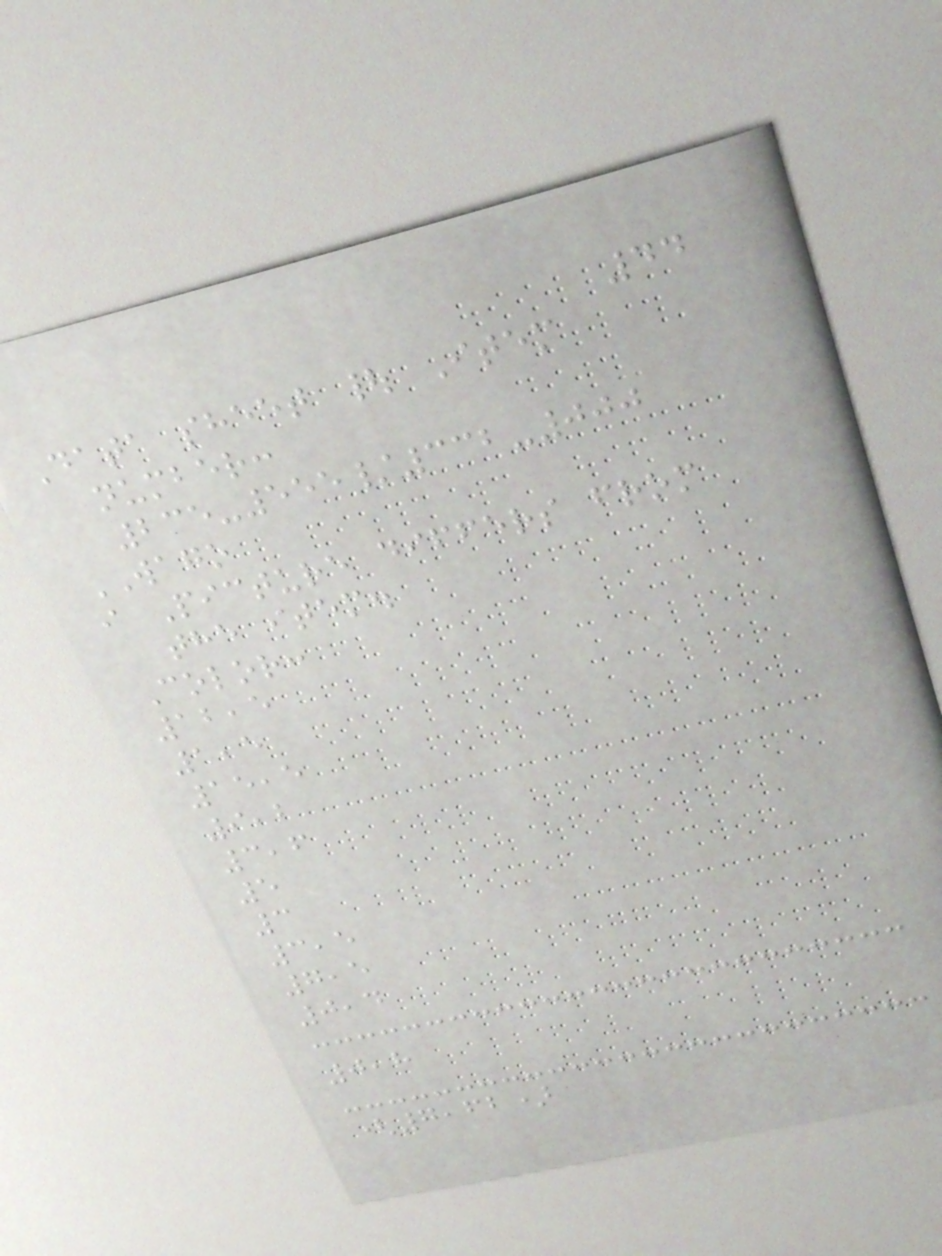44
Data sheet | Item
number:
235-555/332-000
WAGO
i Picture differs from
the item.
Color:
12,5
1,5
15,5
9,2
3,6
5
3
3,5
7,5
0,4
0,8
(7,62)
